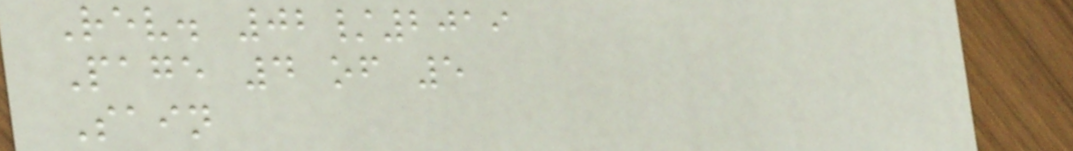Rev. 02/2019
Page 4 of 5
Sain
